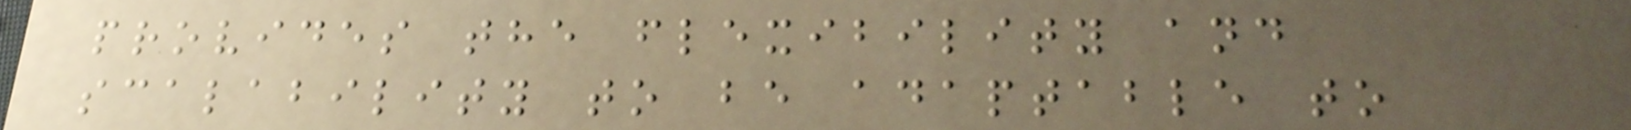provides the flexibility and
scalability to be adaptable to
